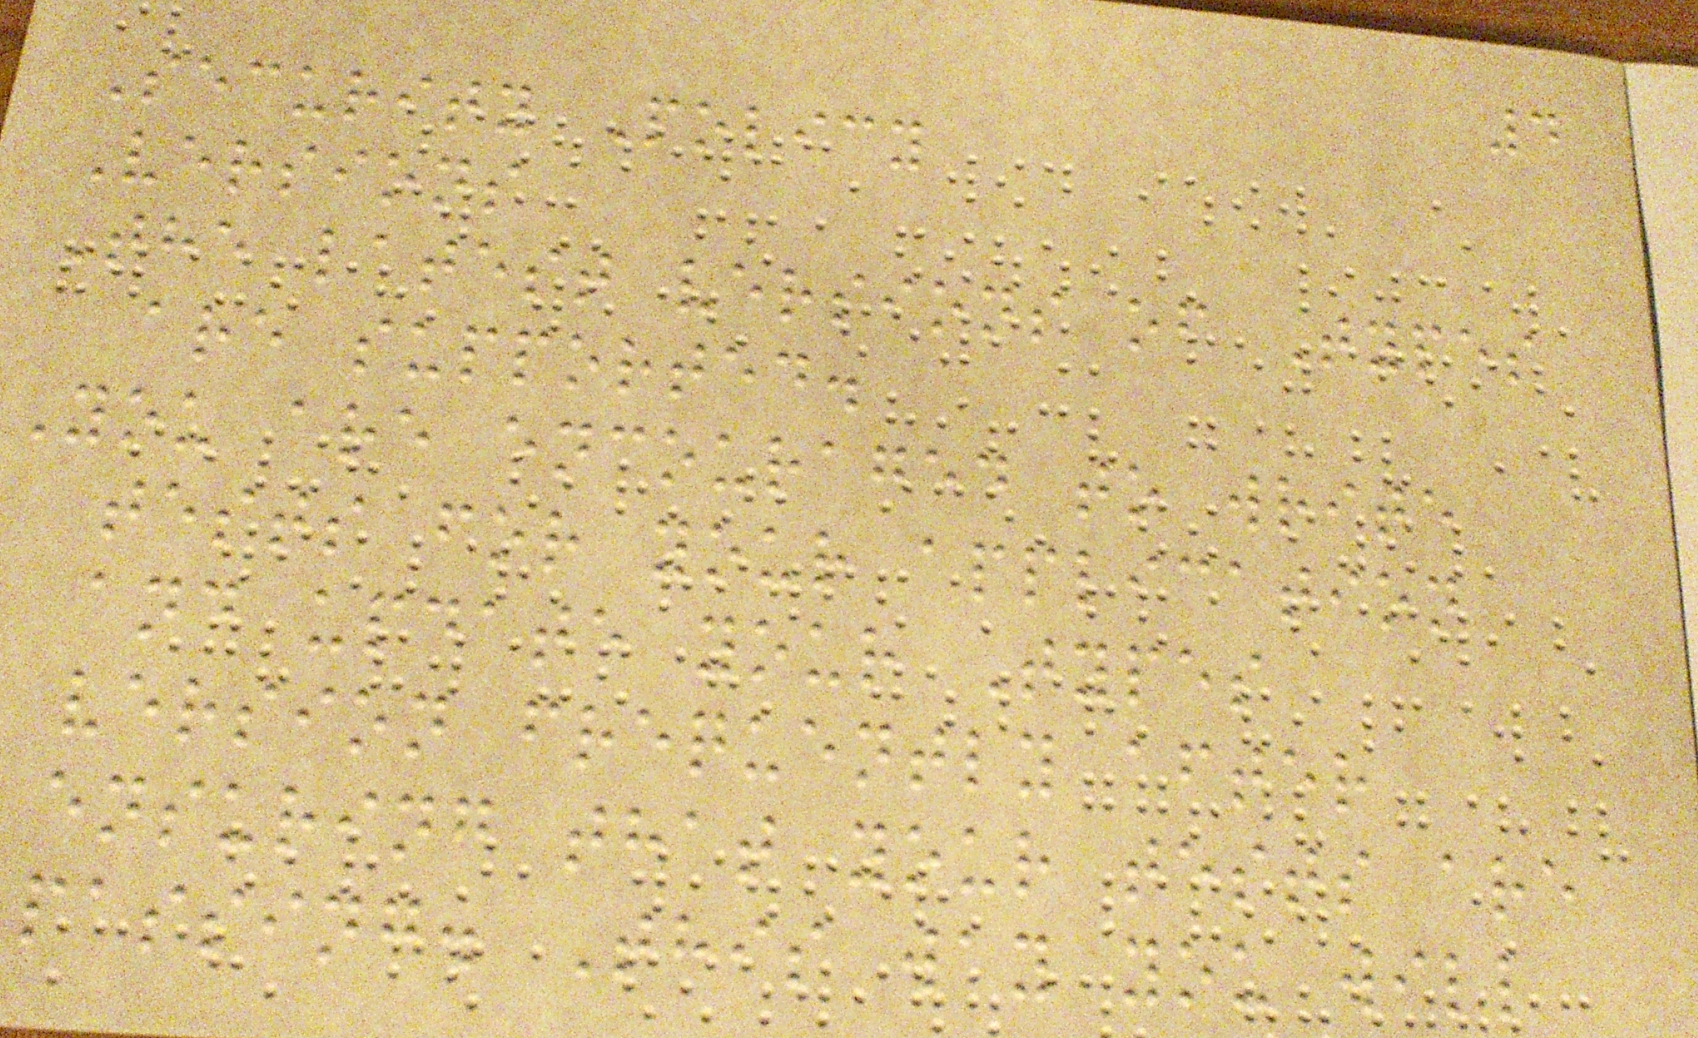4
Security Policy
Versions
The latest versions of Types
are supported.
You are encouraged to write
tests for your application
and update your Types
version frequently after
ensuring that your tests are
passing. This way you will
